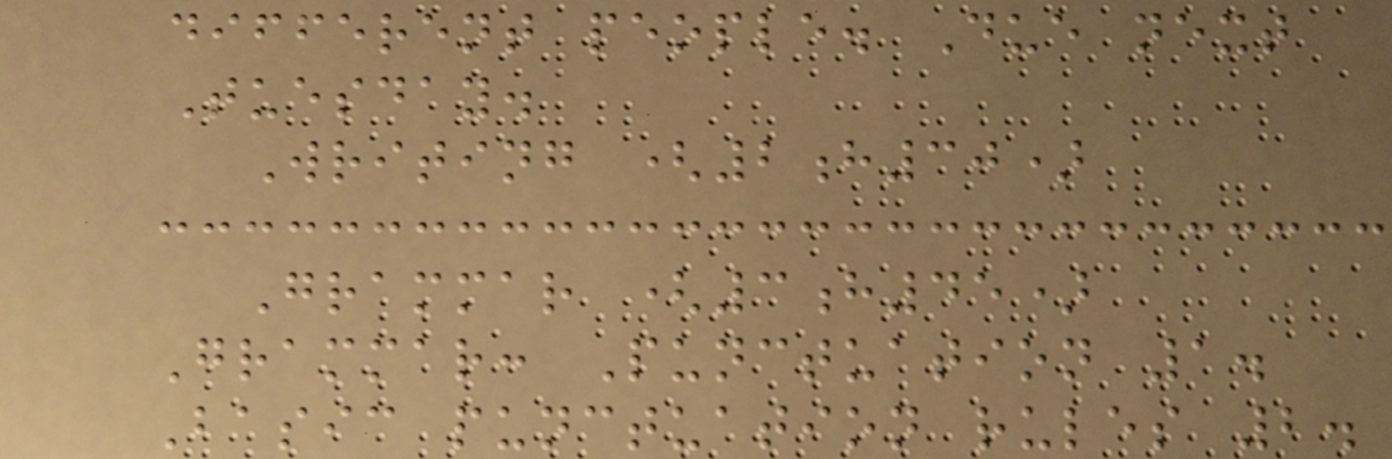different people. Due next
Tuesday.
Writing (2h30)
Grammar (3h45)
Grammar: Punctuation 1.
Basic punctuation rules 2.
